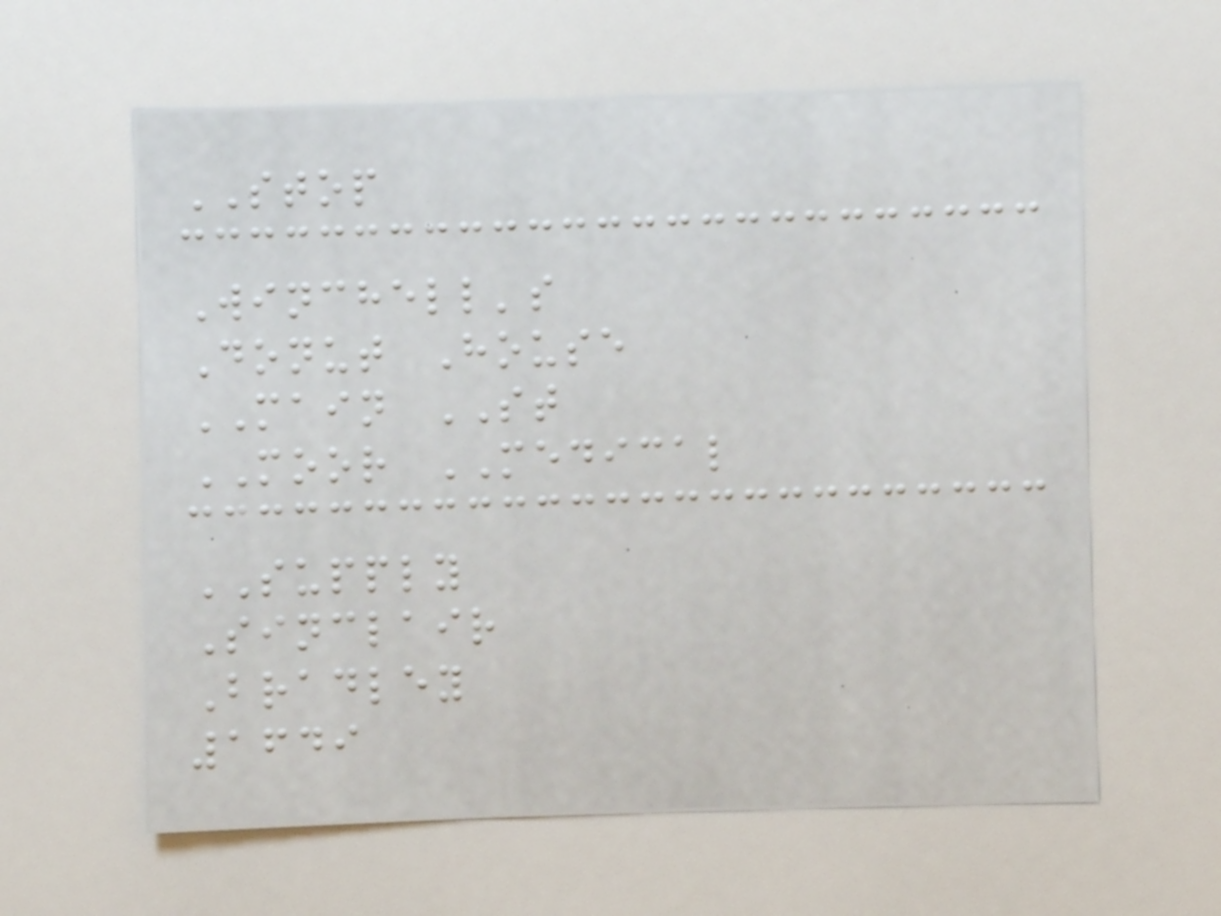STOP
Winchell's
Donut House
MAIN ST
MOOR MEDICAL
SUPPLY
Sinclair
Bradley
1649
